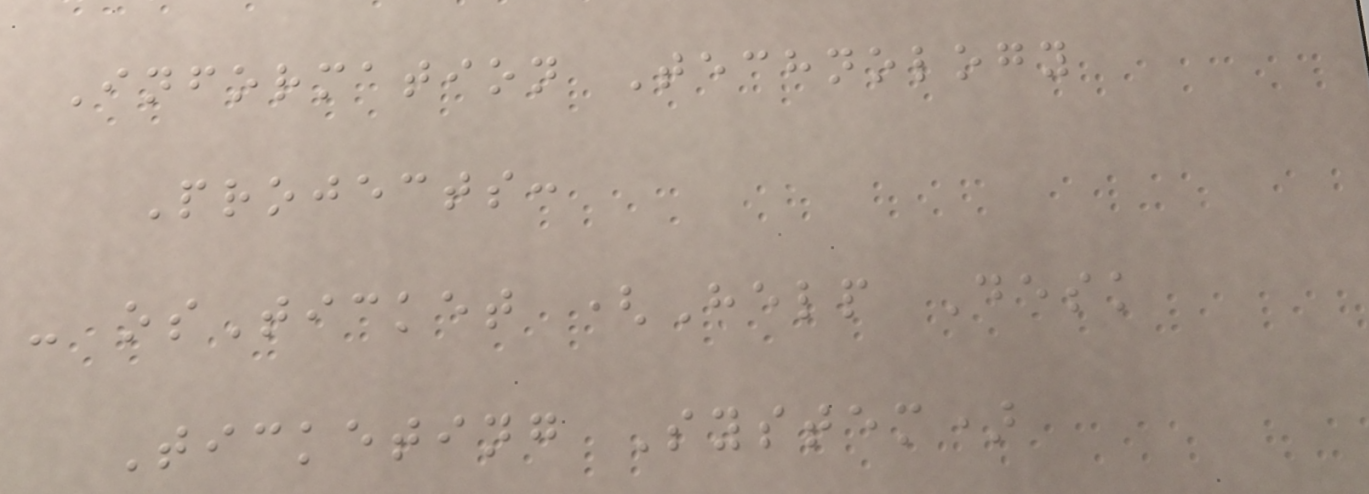Information Technology
Projects:
- osTicket (Help Desk
Ticketing System)
